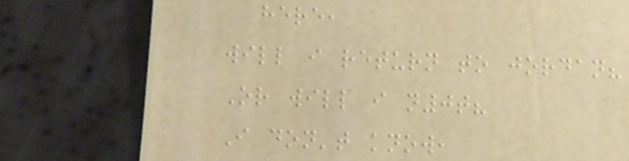here,
will i return to jordan?
Or will i n0t?
I don't know,
